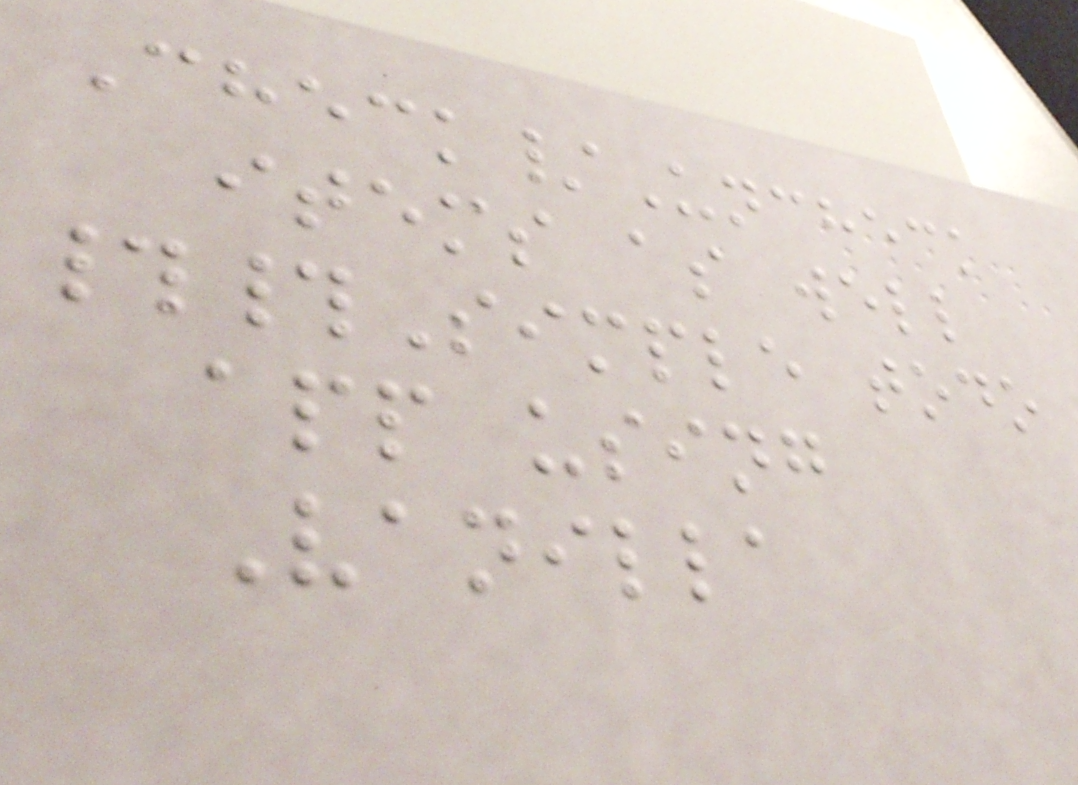Check/Uncheck
items as well
##Simple todo
app using
Vanilla
